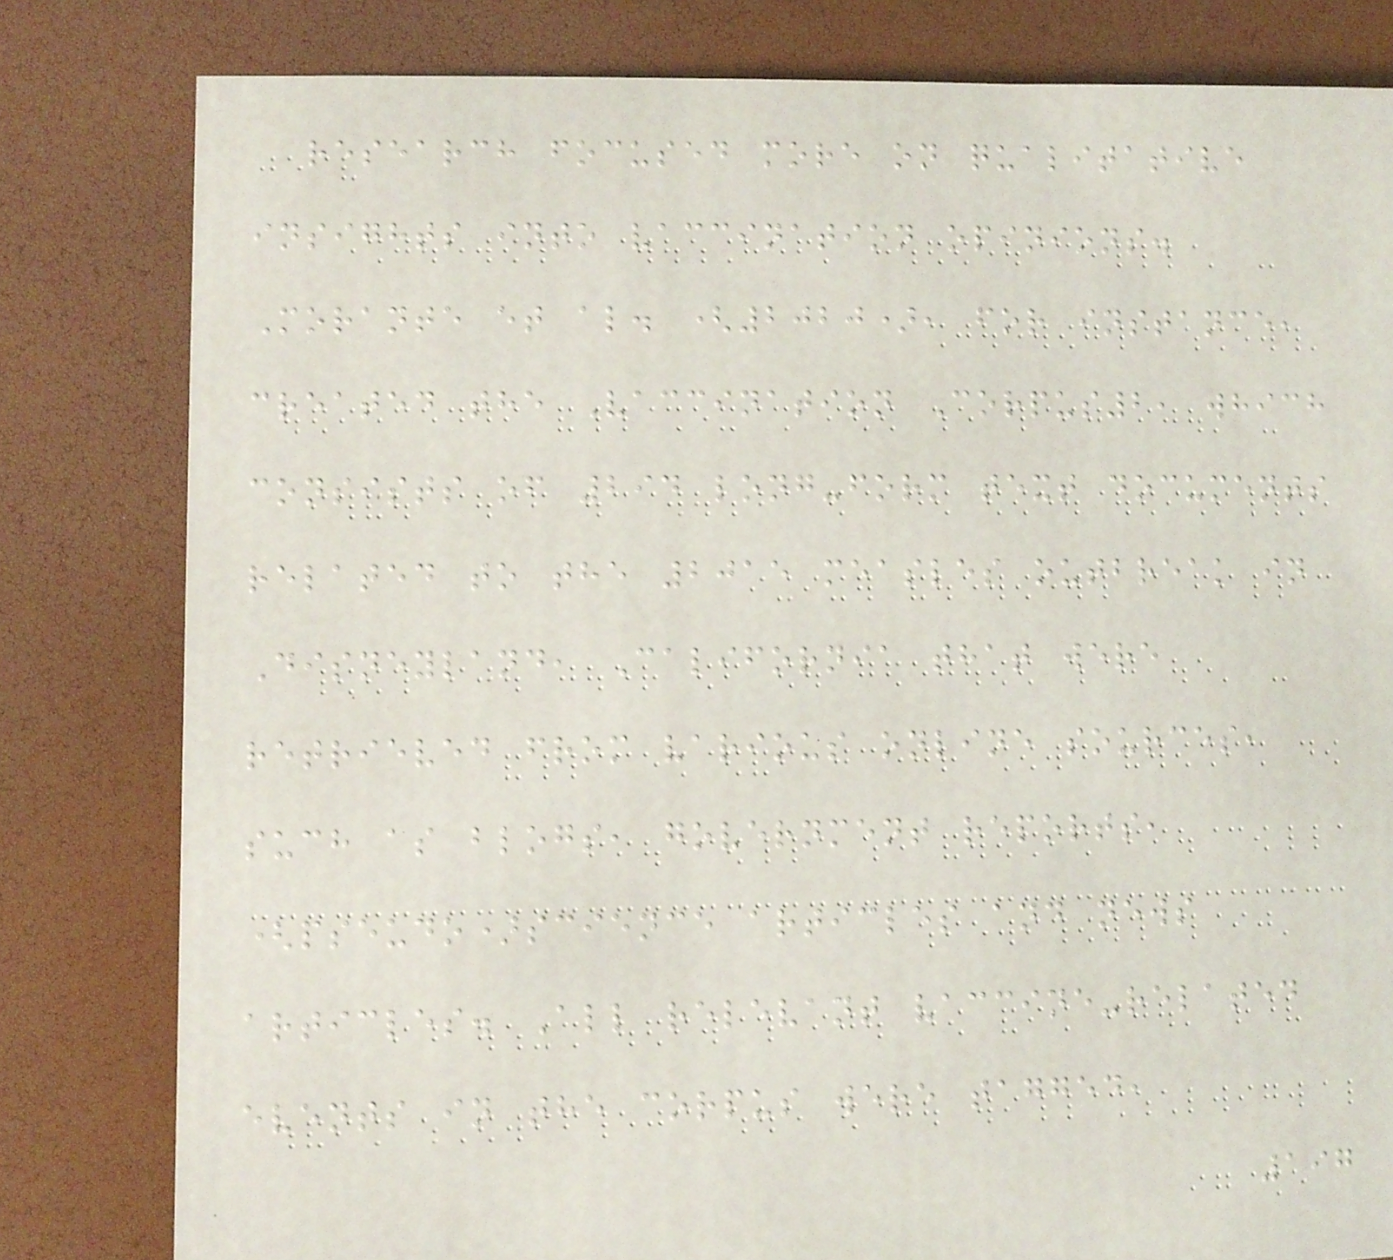research focused more on qualitative
insights into vaccination opinions.
Morante et al. (2020), for instance,
created the Vaccination Corpus2, which
consists of 294 long-form text documents
related to the 2015 measles outbreak in
Disneyland, California that were
retrieved from various online sources,
such as blogs, government reports,
(pseudo)science articles and news
articles. All relevant vaccine-related
events in the corpus were tagged,
197
